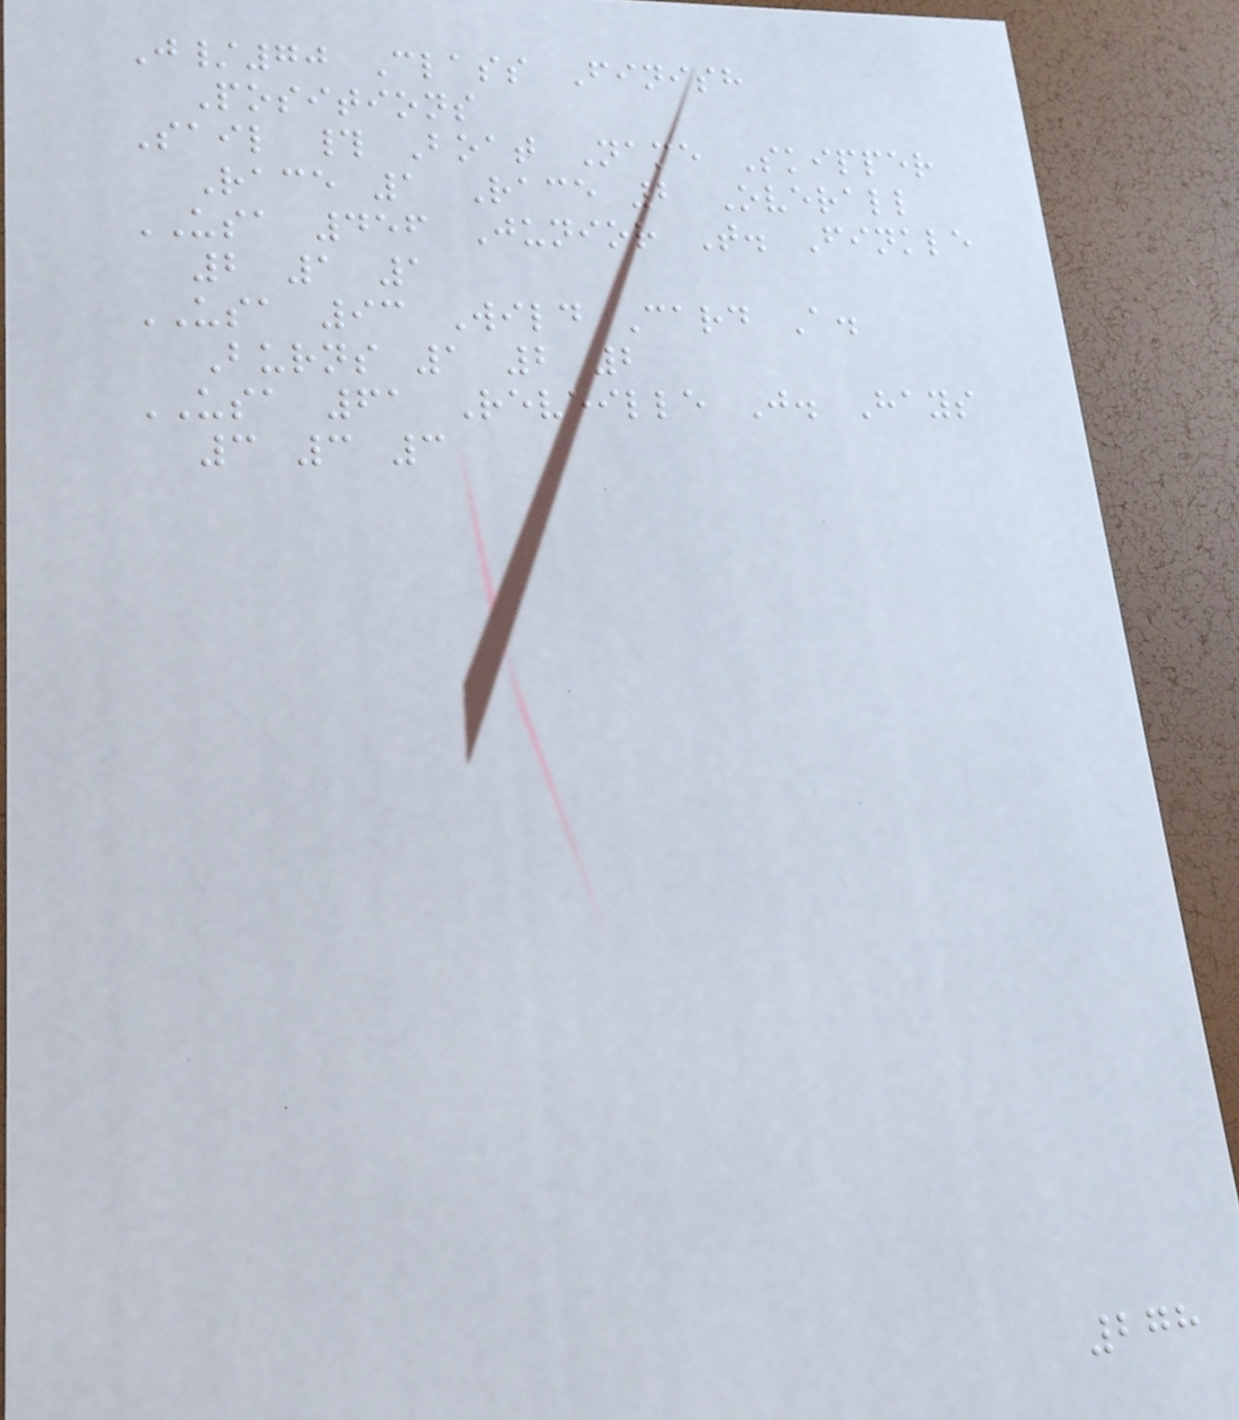J/70 Class Finish
Positions
Sail # Boat Name Skipper
Race 1 Race 2 Overall
USA 456 Junior T. Finkle
2 1 1
USA 93 Wild Card A.
Burns 1 2 2
USA 61 Reveille J. Hays
3 3 3
278
